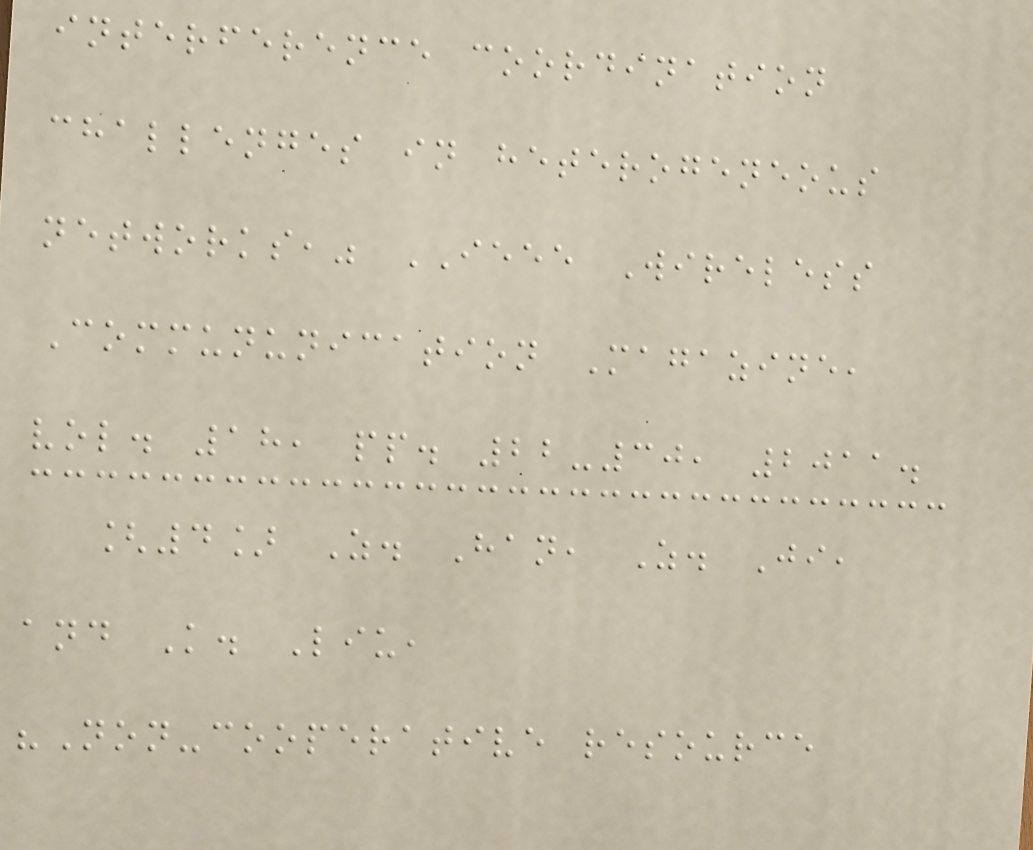interference coordination
challenges in heterogeneous
networks," IEEE Wireless
Commununication Magazine,
vol. 18, pp. 22-30, 2011.
[4] Z. Han, Z. Ji,
and K. Liu,
"Non-cooperative resource
